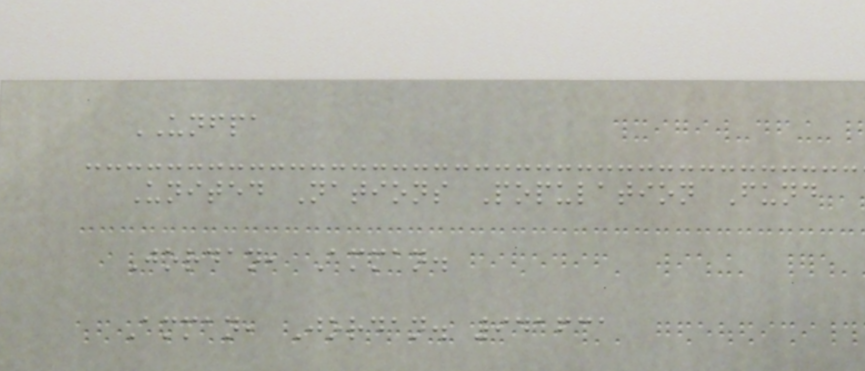UNFPA
United Nations Population Fund
Jordan, Amman.
Amman, Jordan. 941631
